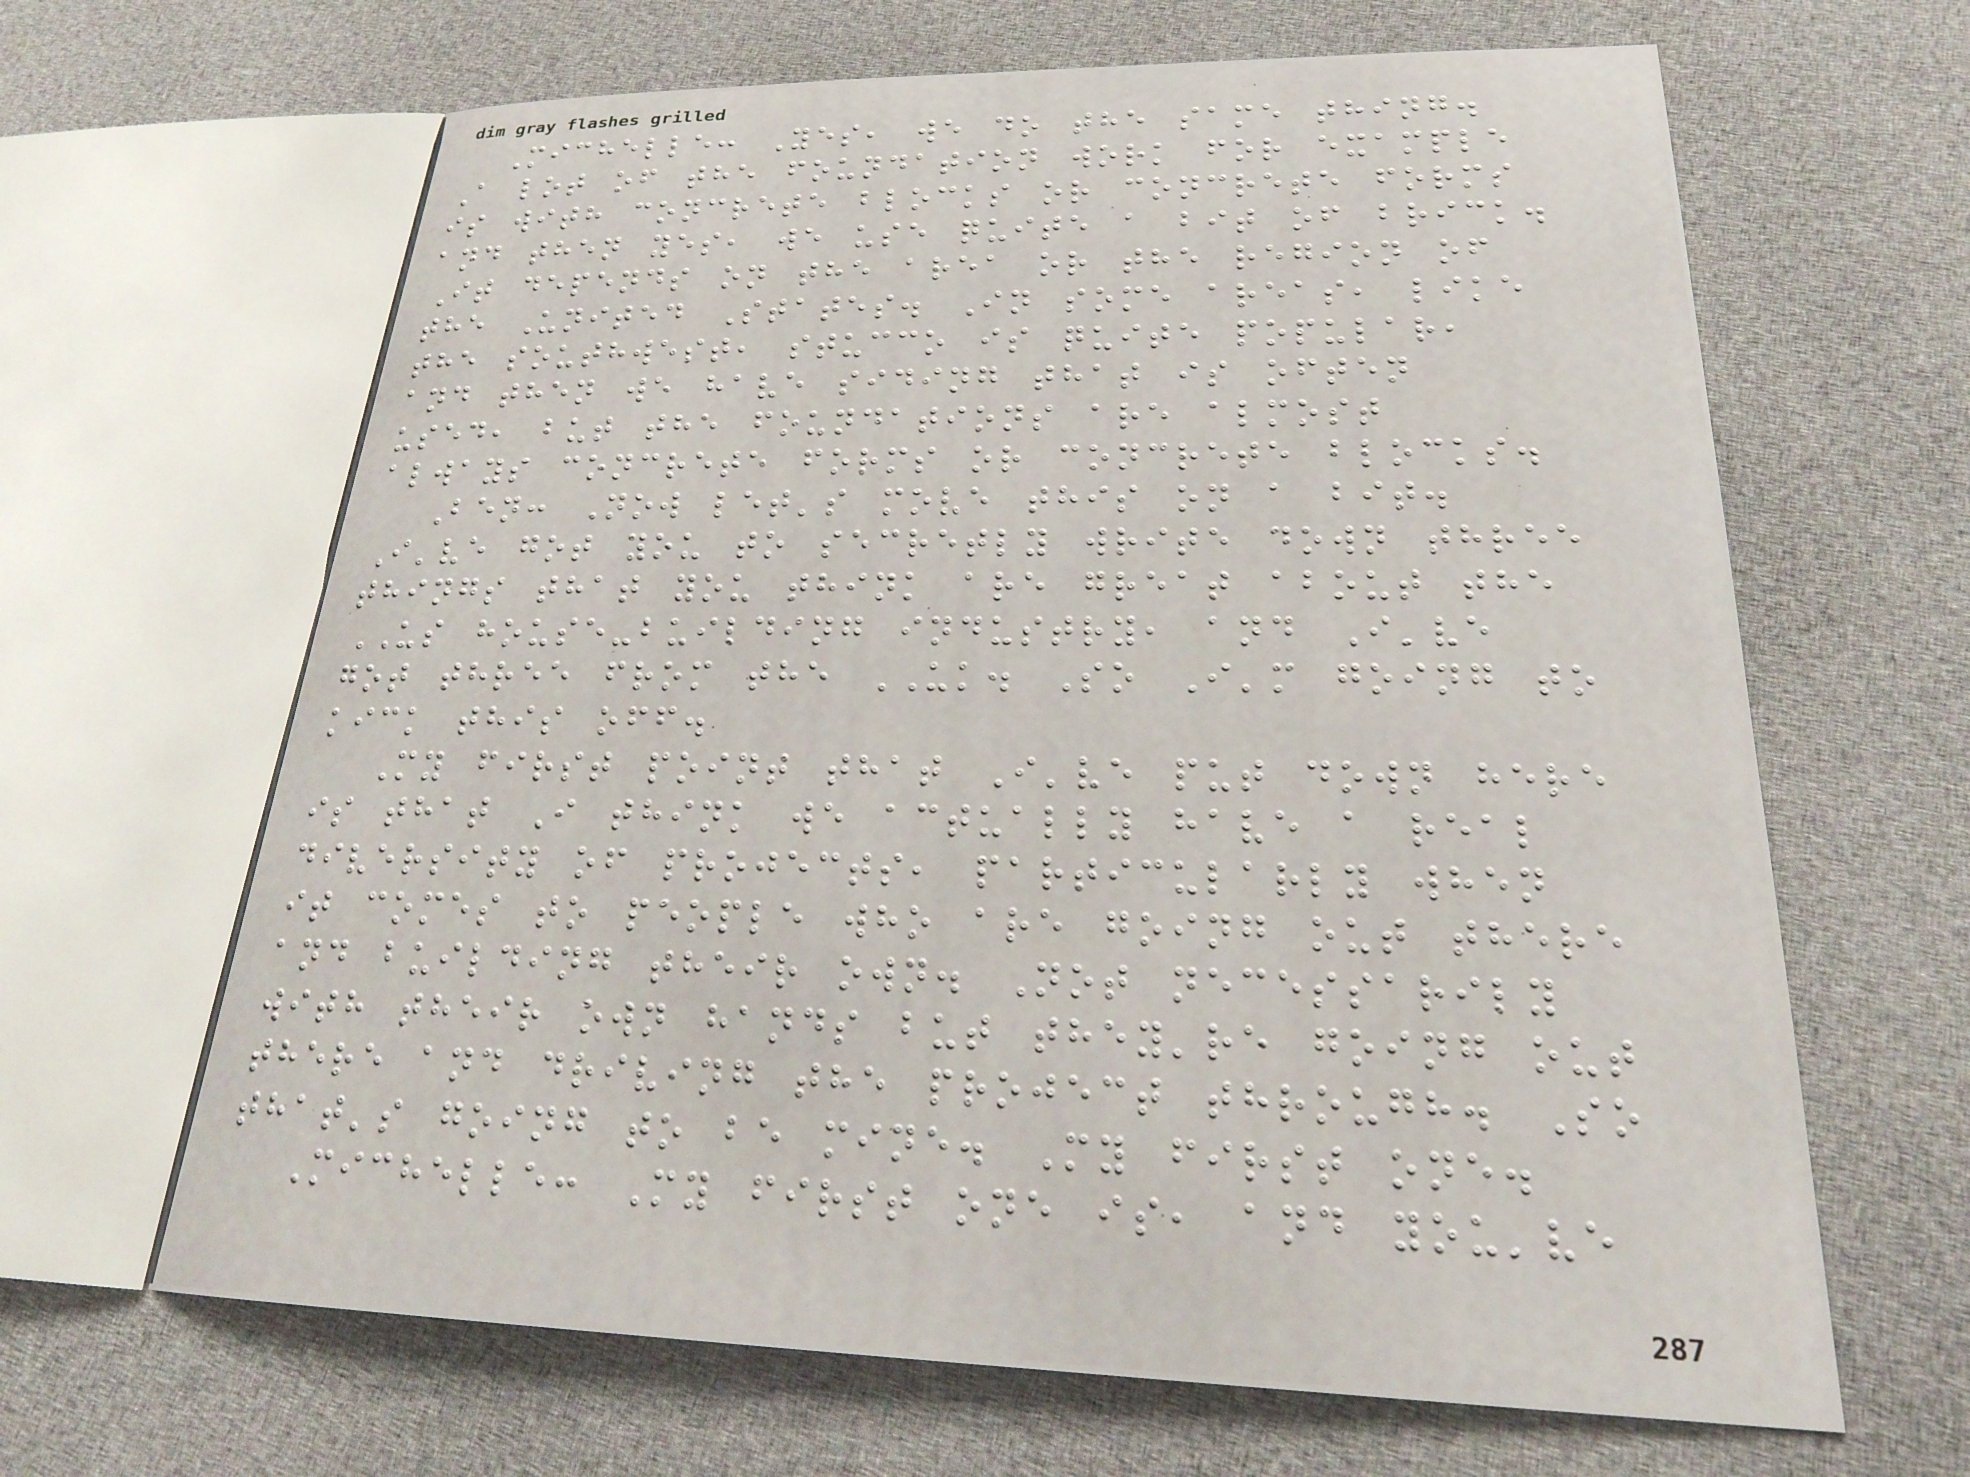Michelle: Yes, we do the same thing.
A lot of the foundation work for example
is with concrete blocks or concrete forms
and then yes, we use quite a bit of brick.
It depends on the area or the region of
the United States. In some areas, like
the southwest, stucco is quite popular,
and then we have siding that is often
used, but the foundations are almost
always concrete forms or concrete blocks.
Ben: Now let's move this on a bit.
I've got you to secretly write down three
things that you think are great about the
US house-building industry, and I've
got three from the UK. So I'm going to
kick this off.
My first point that I've put down here
is that I think we actually have a real
diversity of projects, particularly when
it comes to people who are going out there
and building their own. Not necessarily
with their own hands but they're going out
there and driving the project through. So
that's going to be mine. My first one.
Michelle: My first one is, and you've
